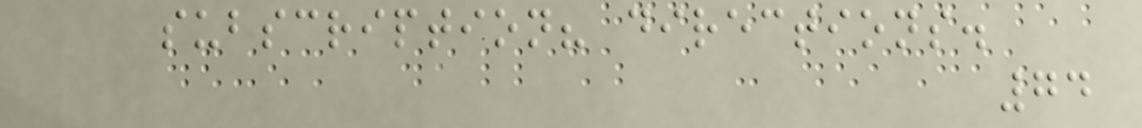subscription? directions.
74
